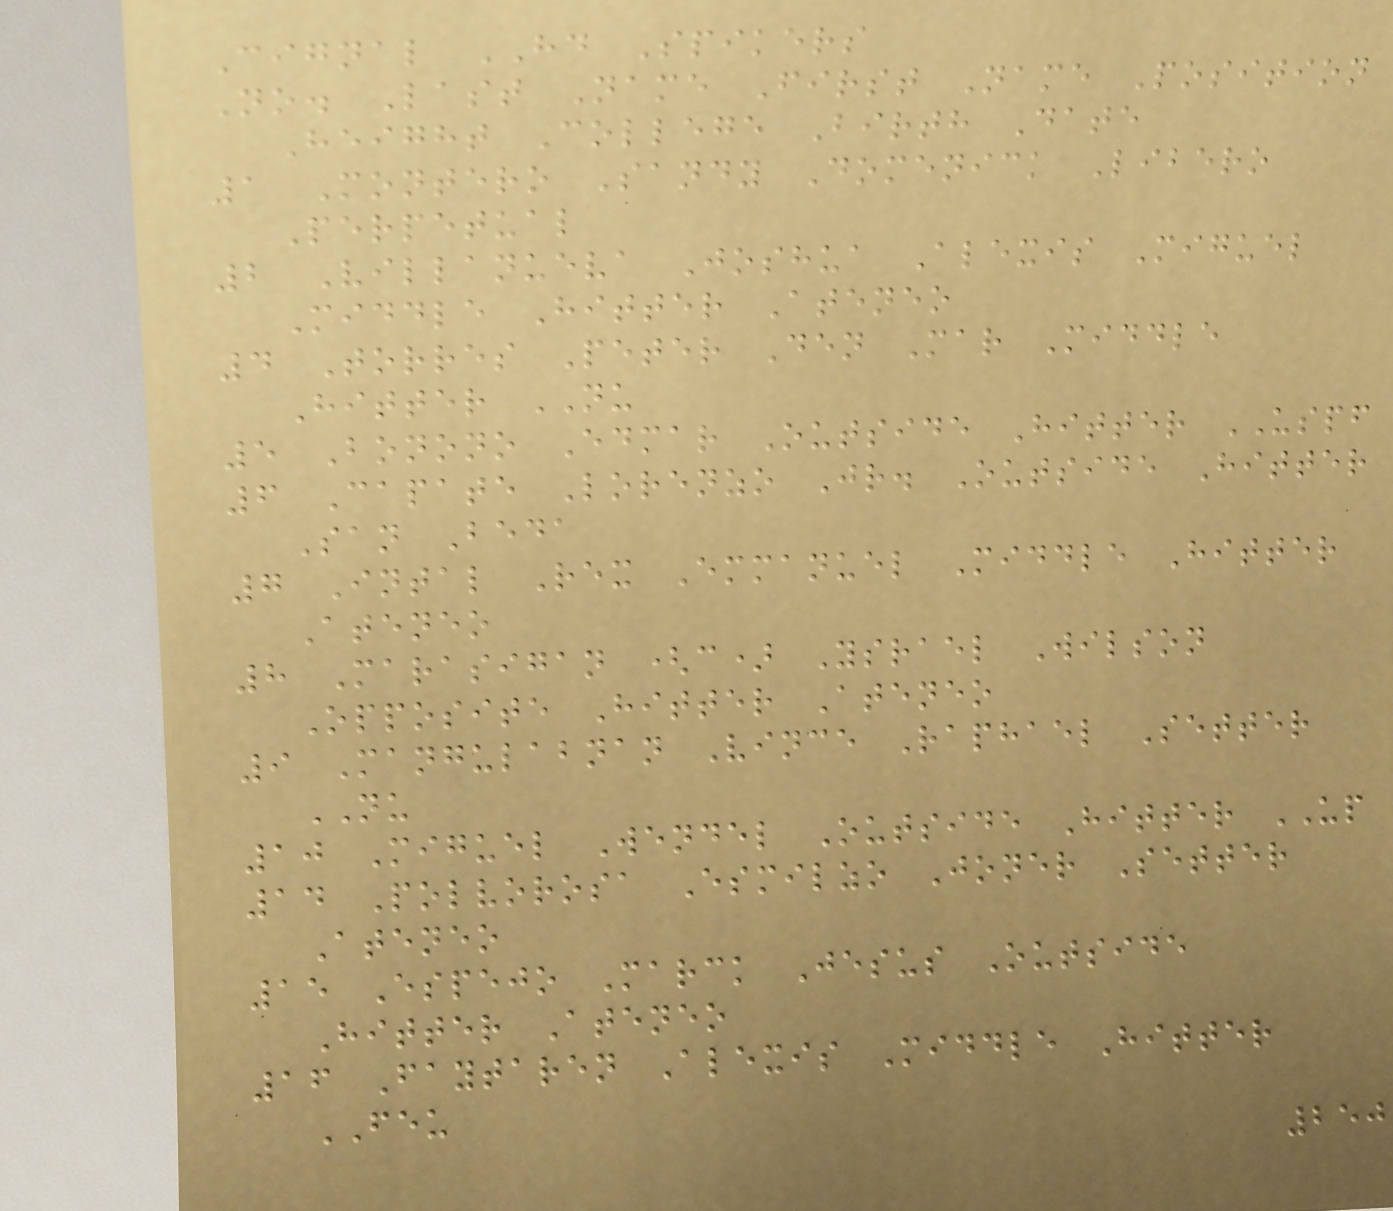Cignal HD Spikers
No. Last Name First Name Position
Height College Birth Date
1 Montero Sandy Domenick Libero
Perpetual
2 Villanueva Joshua Alexis Miguel
Middle Hitter Ateneo
4 Torres Peter Den Mar Middle
Hitter NU
5 Bonono Edmar Outside Hitter USPF
6 Capate Lorenzo Jr. Outside Hitter
San Beda
7 Intal Rex Emmanuel Middle Hitter
Ateneo
8 Marasigan (c) Ysrael Wilson
Opposite Hitter Ateneo
9 Mangulabnan Vince Raphael Setter
NU
10 Miguel Wendel Outside Hitter UP
14 Polvorosa Esmilzo Joner Setter
Ateneo
15 Espejo Marck Jesus Outside
Hitter Ateneo
16 Faytaren Alexis Middle Hitter
FEU
250
